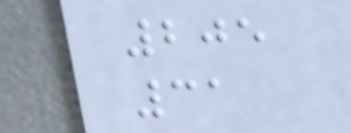205
31
